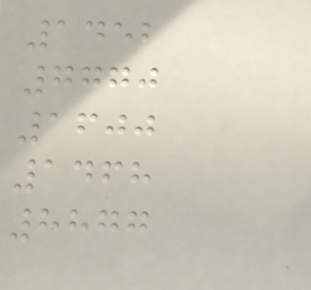1452
7770
1600
1468
8877
